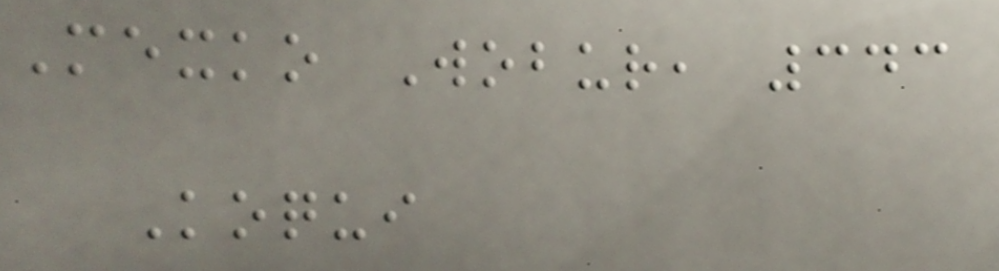Mexko Wobur, 343
Koqui
